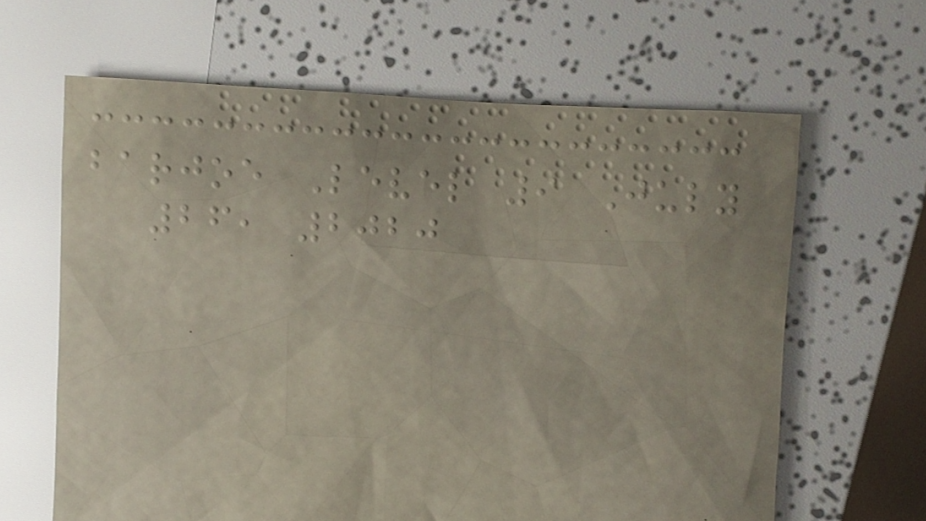barjoe Level 9 July
26, 2020
